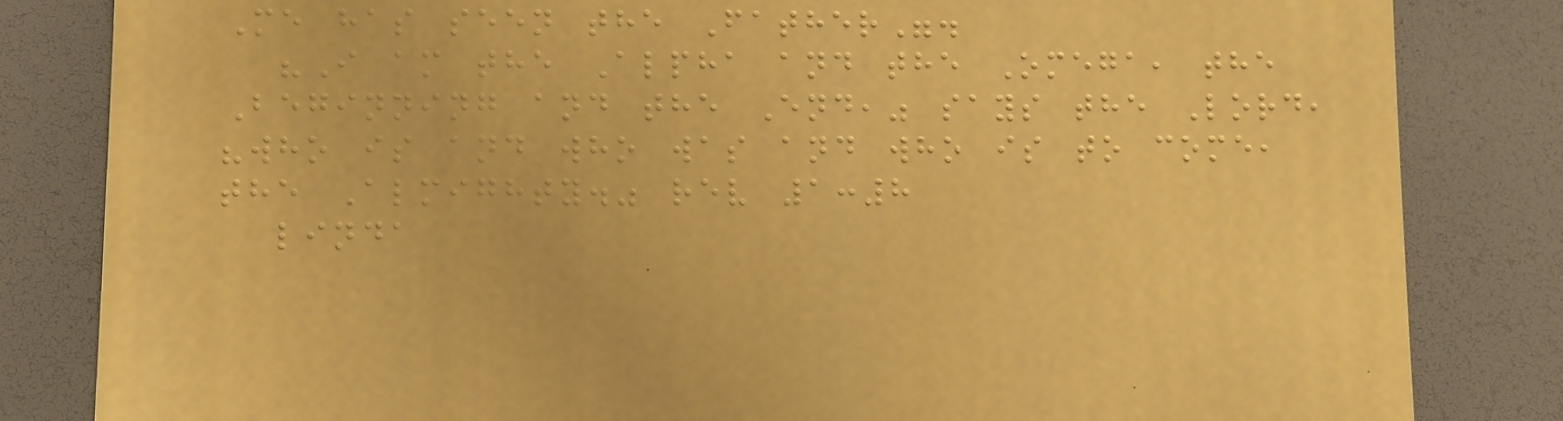Me has seen the Father".
"I am the Alpha and the Omega, the
Beginning and the End," says the Lord,
"who is and who was and who is to come,
the Almighty." rev 1:8
linda
